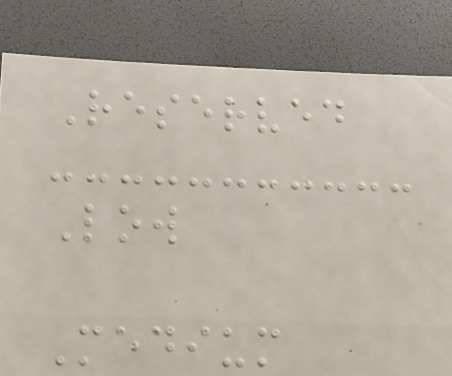Reserved
Low
Medium
